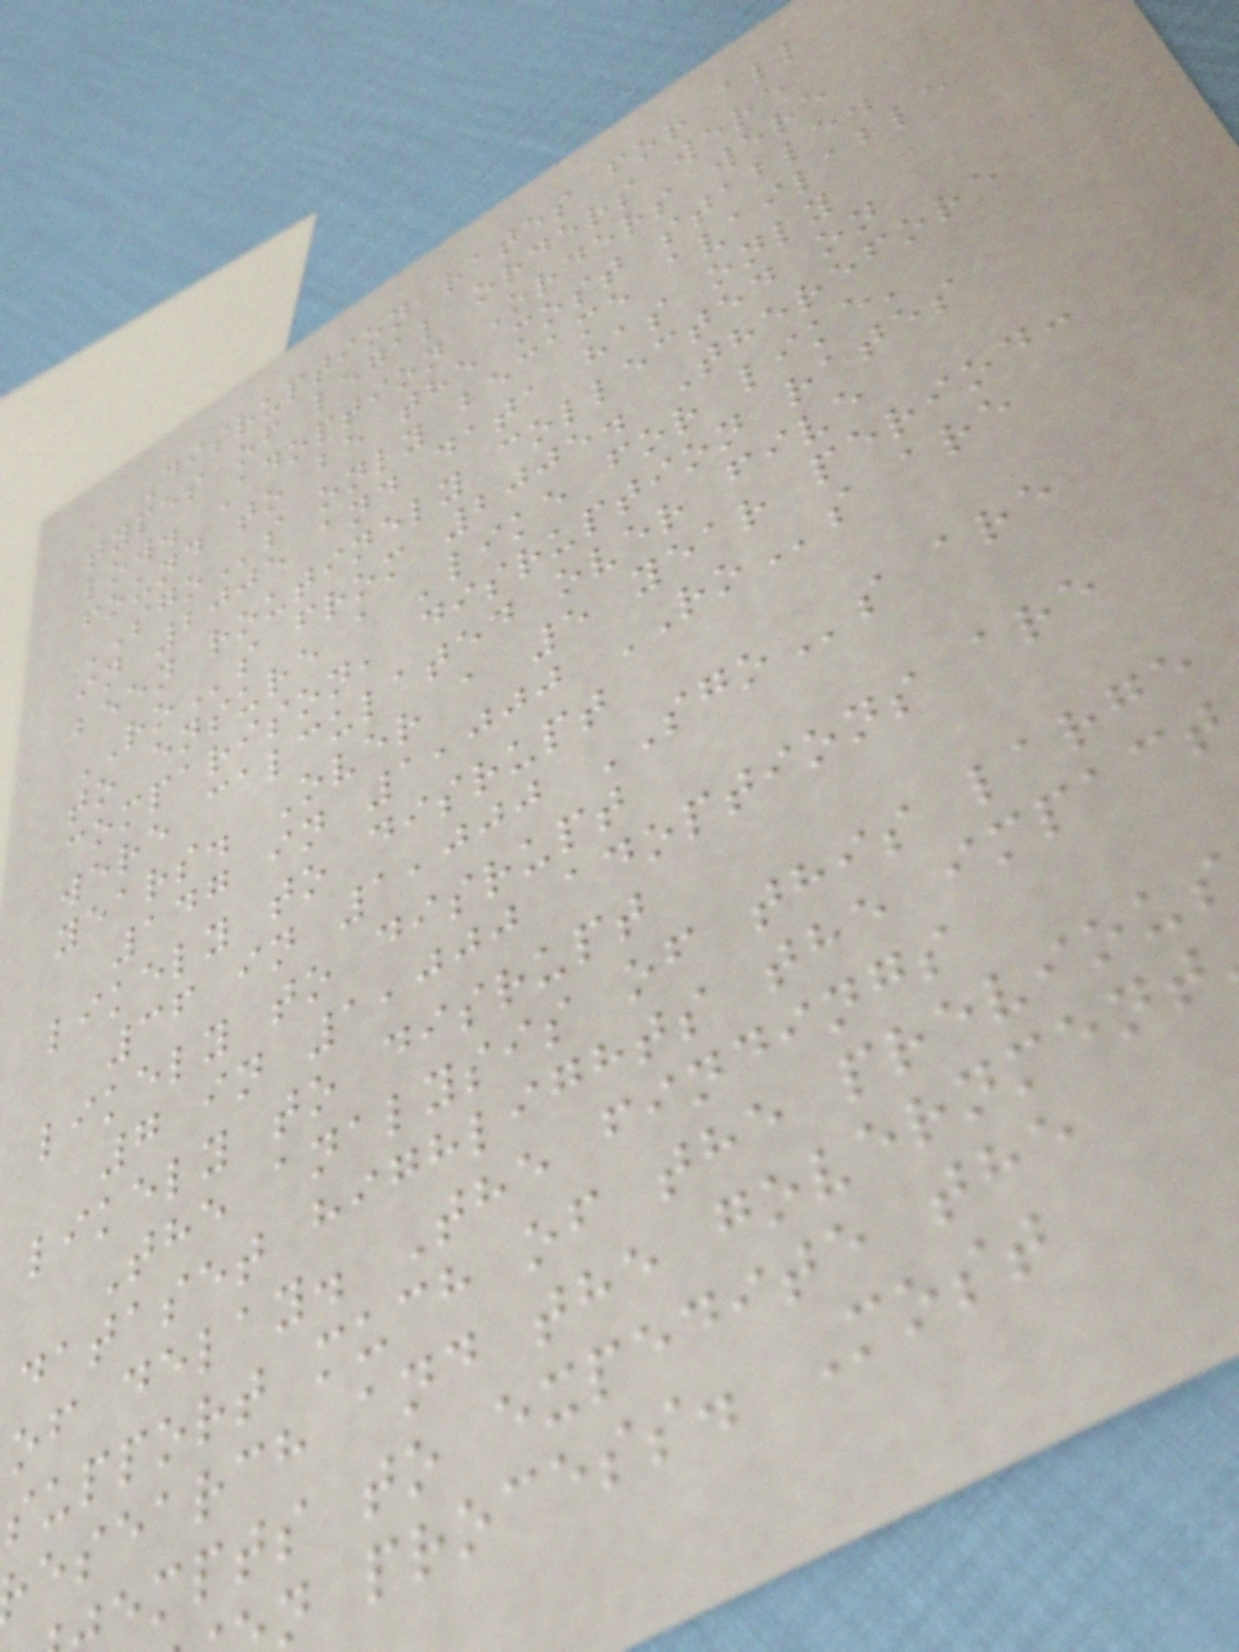Disruption rates for all
types of legal orders were
low. Adoption Orders were
found to be the most stable.
SGOs only became available
in 2005 and data has only
been routinely collected on
ROs from 2005. Therefore
to ensure a 'like for like'
comparison, disruption rates
were calculated over five
years. Over a 5 year period:
147 in 1,000 ROs are
likely to disrupt
36 in 1,000 SGOs are
likely to disrupt
7 in 1,000 adoptions are
likely to disrupt
The analysis of this large
dataset highlights the impact
of delay. The findings
support much of the previous
esearch and the government
empts to expedite the
n process. Most
